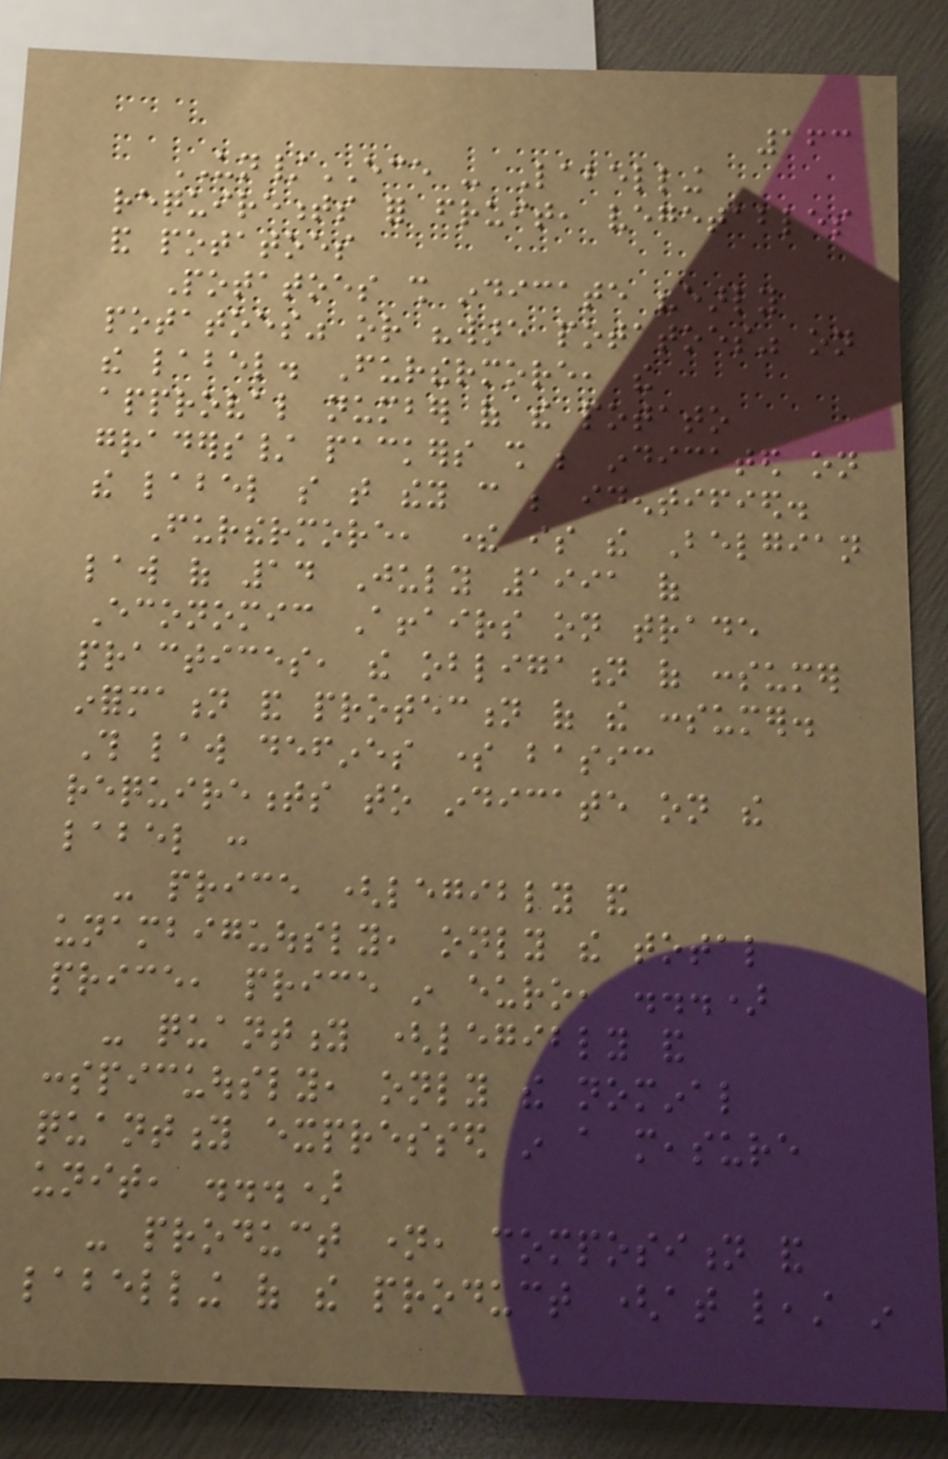163
UN/ECE - Labelling
requirements for fruit, vegetables
and potatoes
Potatoes shall indicate "early
potatoes" or "ware potatoes" on
the label. Furthermore, the
approval number of the potato
graders/ packers shall be indicated on
the label so that they can be identified.
Furthermore, there is the Belgian
law of 14 July 1991 of
Economic Affairs on trade
practices, the obligation of consumer
information and protection of the consumer.
This law defines some basic
requirements to indicate on the
label :
- price (legibly and
unambiguously, only the total
price, price in euro, ...)
- quantity (legibly and
conspicuously, only the nominal
quantity expressed in a measure
unit, ...)
- product name, composition and
labelling of the product (at least in
